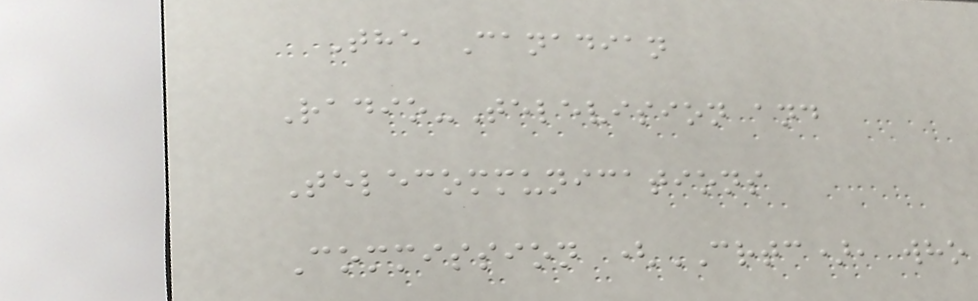The Canadian
Radio-Television and
Telecommunications
Commission (CRTC), who
